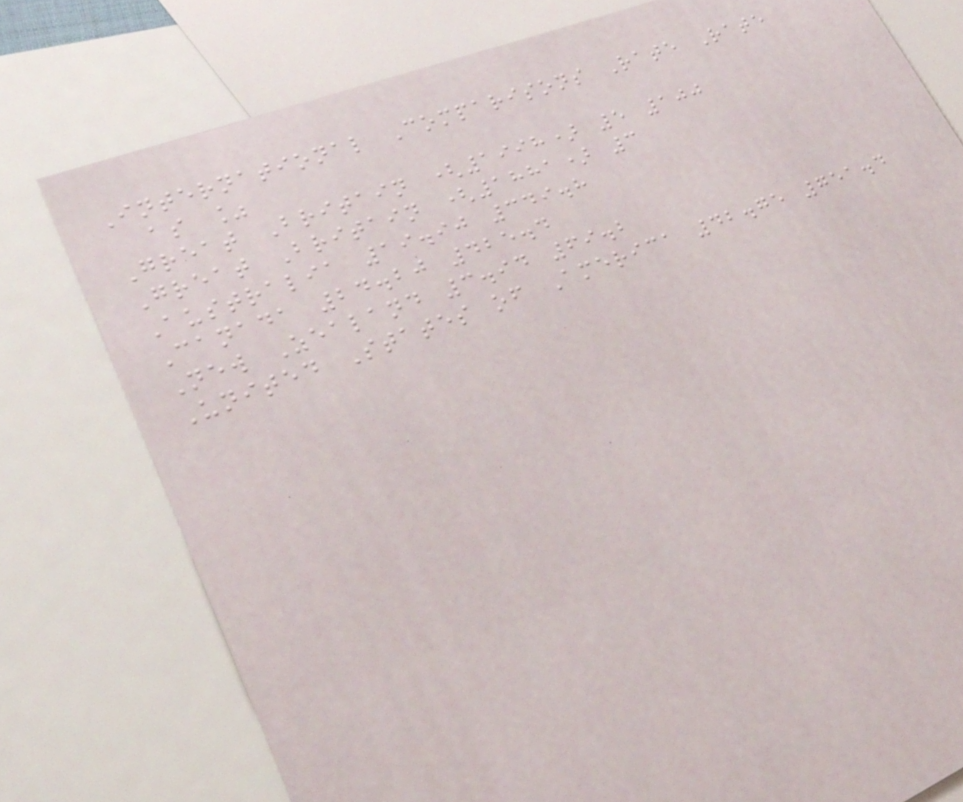International Comparisons Rate Rate
as %
Great Britain (1998) 5 100
Great Britain (1881) 3
Australia 19.90 349.8
Canada 24.20 425.4
New Zealand 3.94 69.2
United States of America 42.75 751.4
